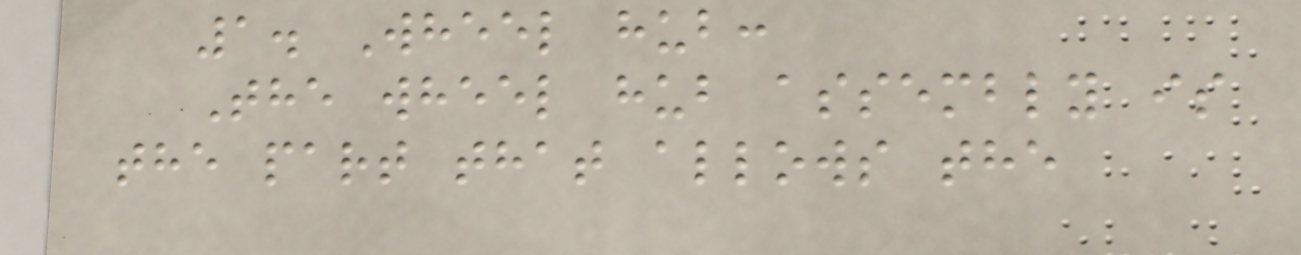1. Wheel hub:
The wheel hub assembly is
the part that allows the
